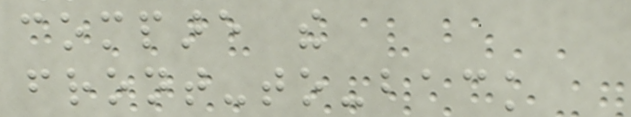compare the
front-to-back
